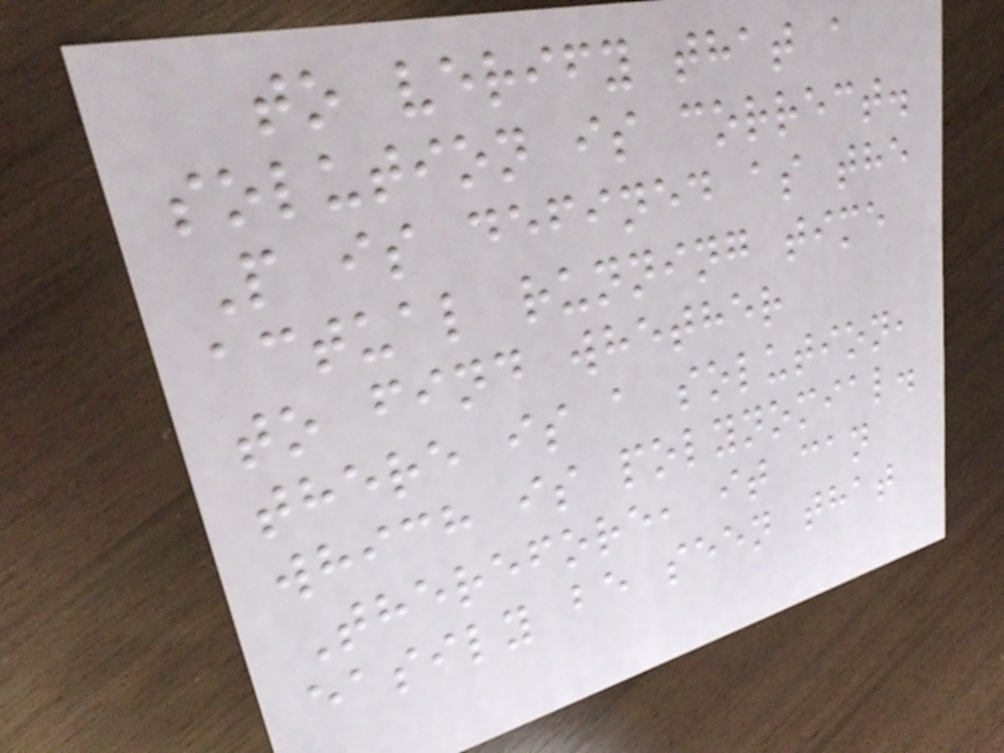to verify that a
solution is correct.
P is defined as the
actual running time
to find whether
there is a solution,
which is polynomial.
Therefore, it can
easily be seen that
